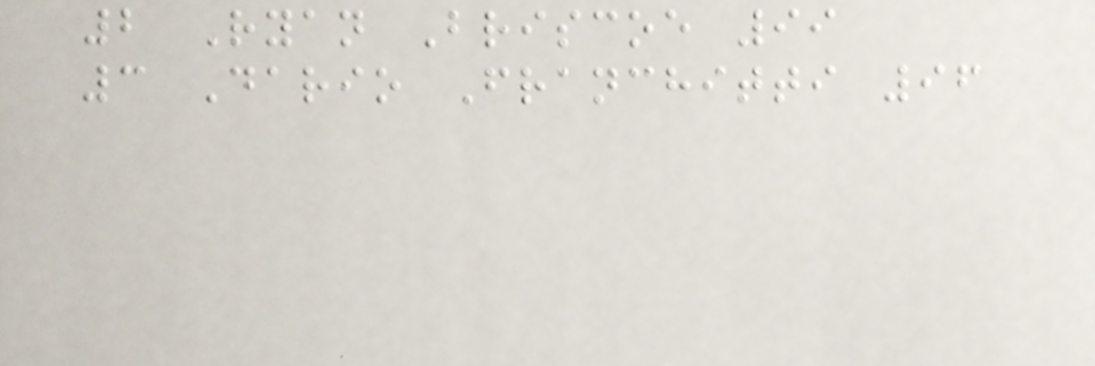2 Ryan Briscoe 99
3 Dario Franchitti 96
